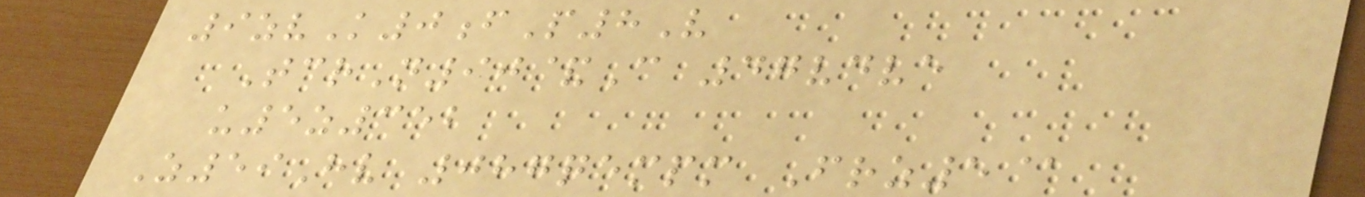9zvK0fP8V
TcrN90&C 47vdve
u5z352
Z59Hv 087qempm Frz5@
